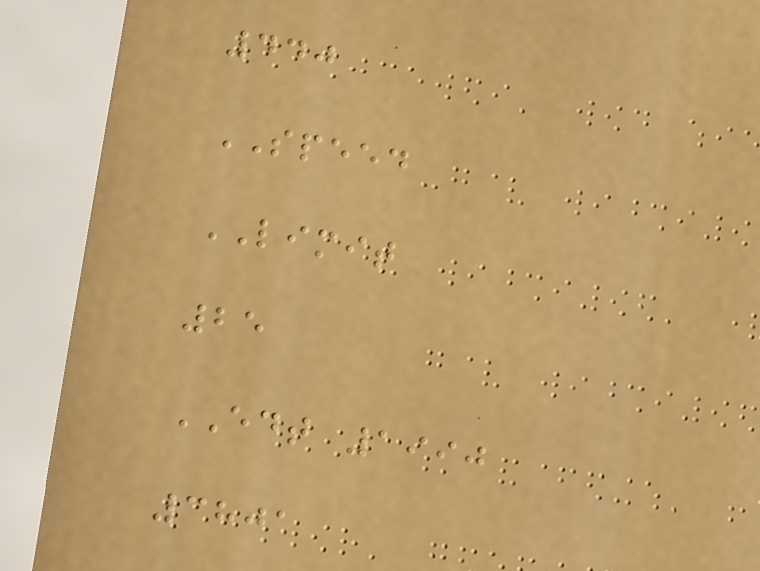440
SPEED
LIMIT
25
EDT 1990
3801
